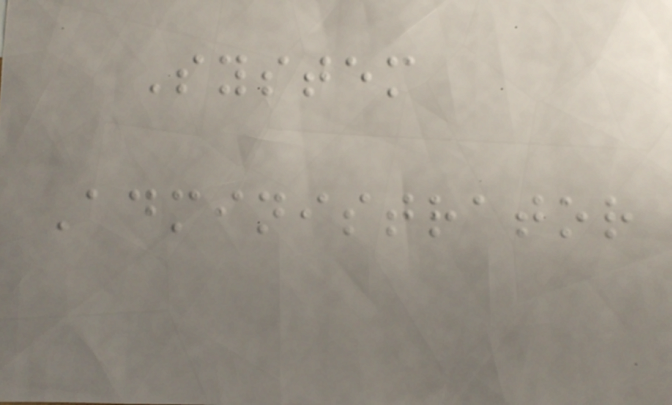System
Administrator
